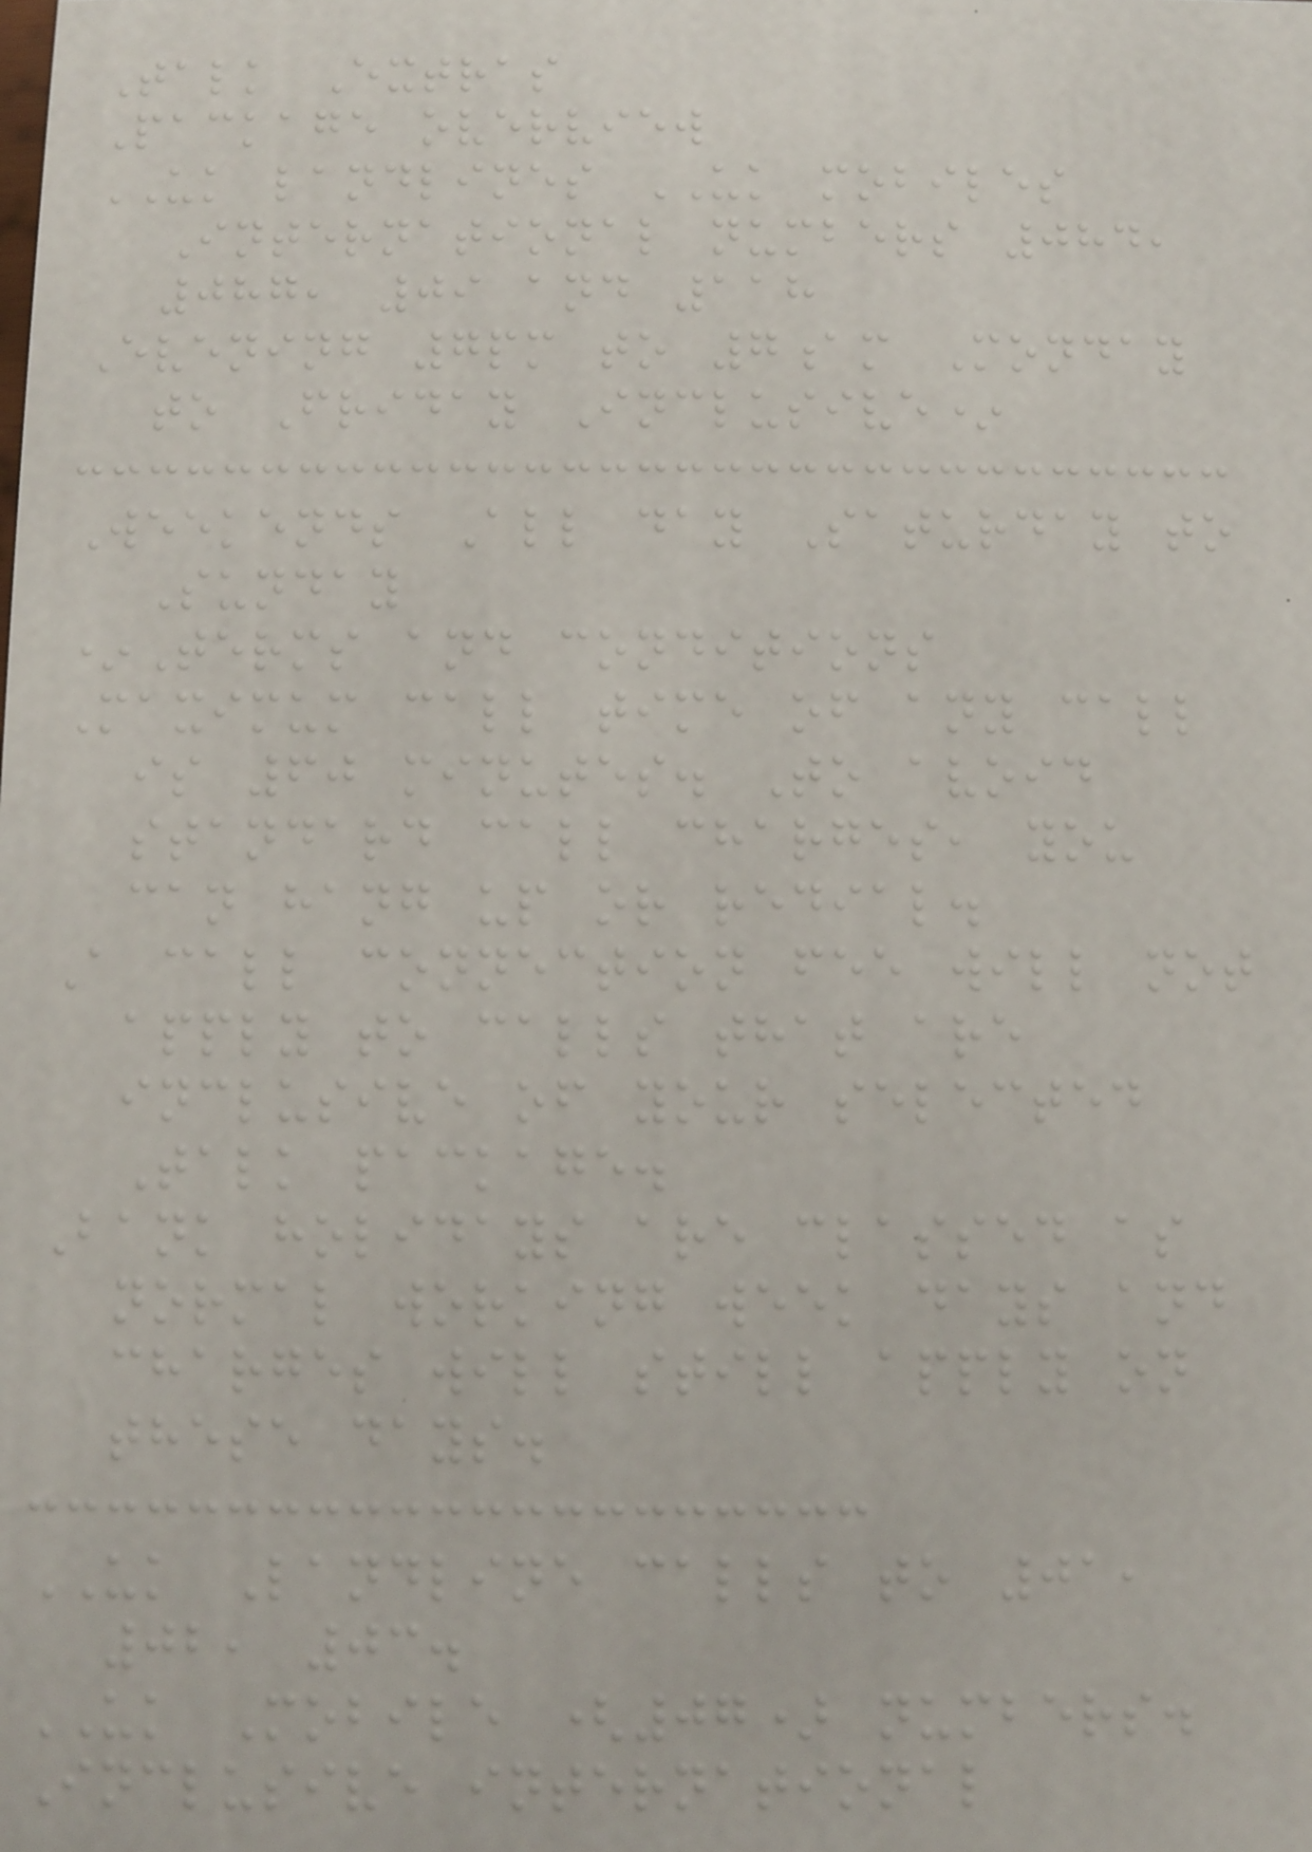Talk Extras
Package overview
UK landlines UK mobiles
International numbers 084,
087, 09 and 118
Evening 7pm to 7am Monday
to Friday Inclusive*
Weekends All day Saturday to
Sunday
*Terms and conditions
Maximum call time of any call
is 60 minutes. To avoid
standard call charges, you
can hang up or redial.
A call connection fee will not
apply to calls that are
inclusive of your selected
Talk package.
Bank holidays are classed as
normal working week days and
charges will still apply on
these days.
UK Landline calls to 01,
02, 03.
UK Mobile (07) numbers.
Inclusive international
